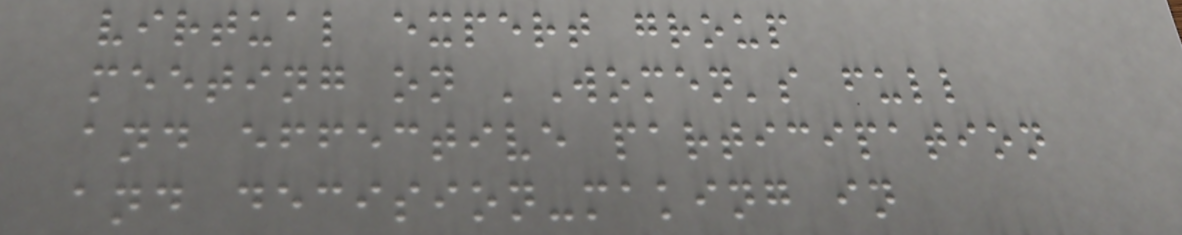virtual expert group
meeting on 'Women's full
and effective participation
and decision-making in
